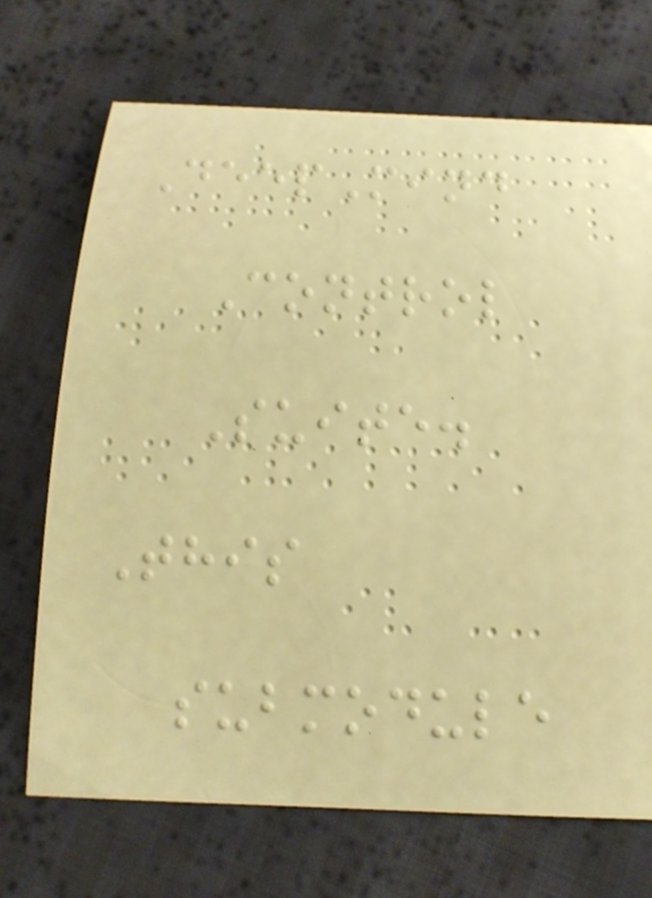DeepMind
Control
Suite.
This
submodule
